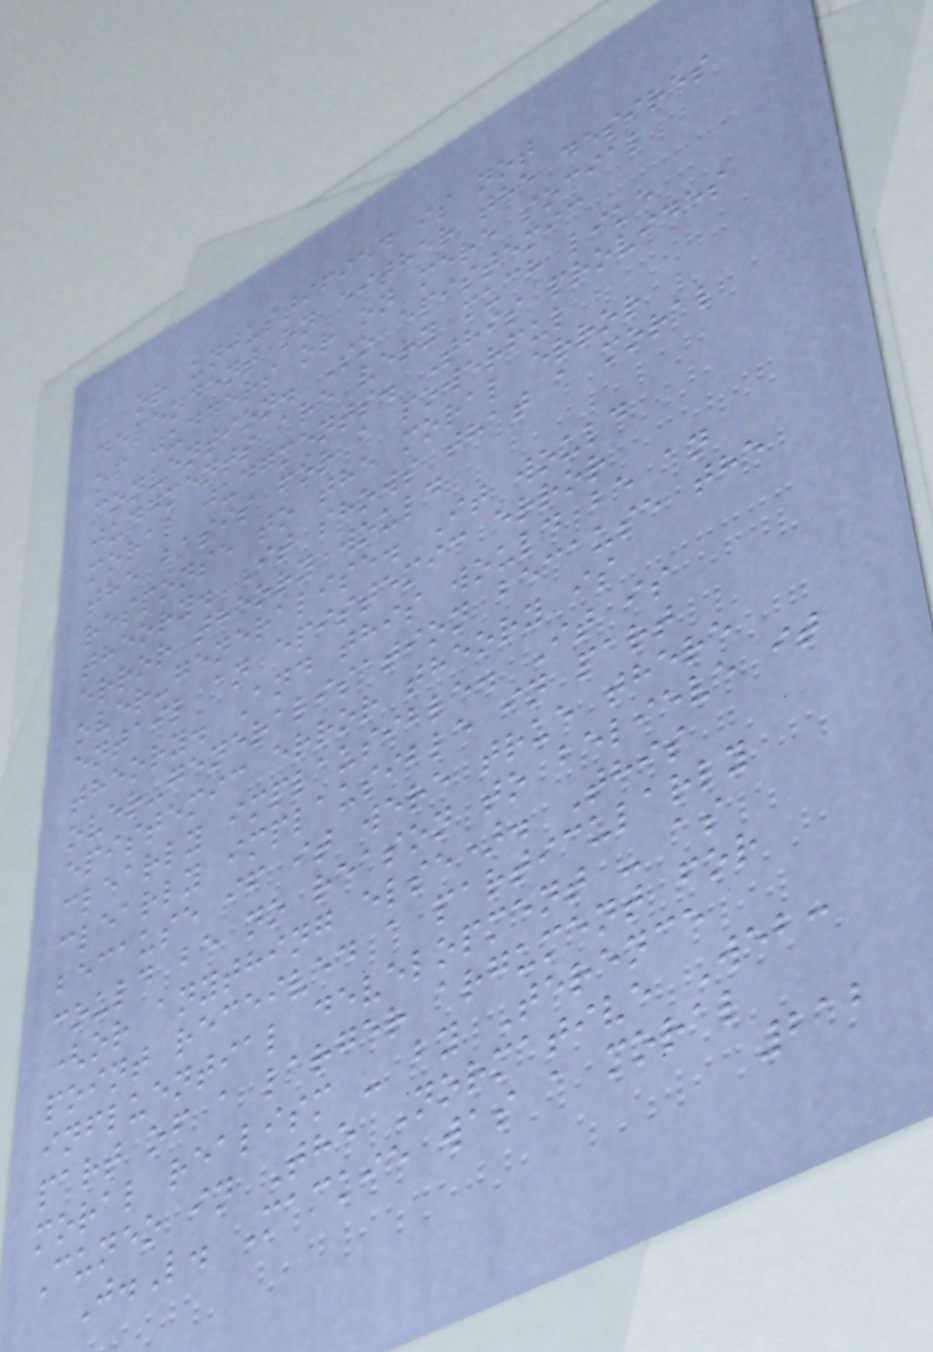or unjustified is not
dependent on either the desires
of judgers or on mere social
convention. So epistemic
judgments are very much like
moral judgments. This provides
the basis for a powerful
response to the moral error
theory. It shows that a moral
error theory would
over-generalise. It would
entail an epistemic error
theory. And this would be an
over-generalisation because the
epistemic error theory is
clearly implausible. It is
clearly implausible in part
because if it were true there
could be no reason to believe it
(or anything else). This
point received a particularly
influential development - as
part of a larger argument for
moral realism - by Terence
Cuneo in The Normative Web:
J.L. Mackie was a moral
212
